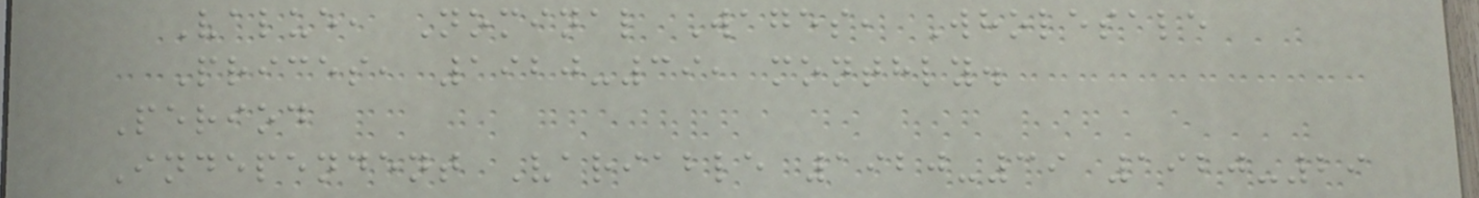Value, Nominal Wages, Wholesale
Prices, 1920-39, monthly.
Period
Independent Variable 1920-39 1920-29
